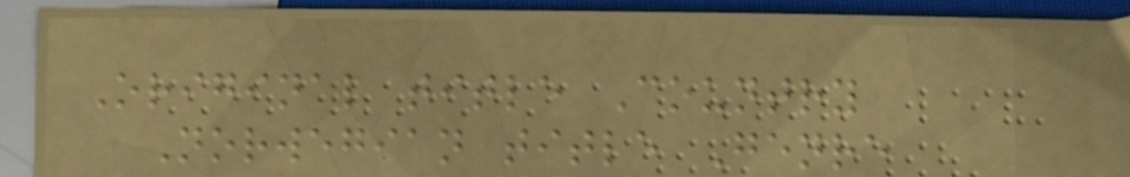Original title Country
Norwegian title Genre
